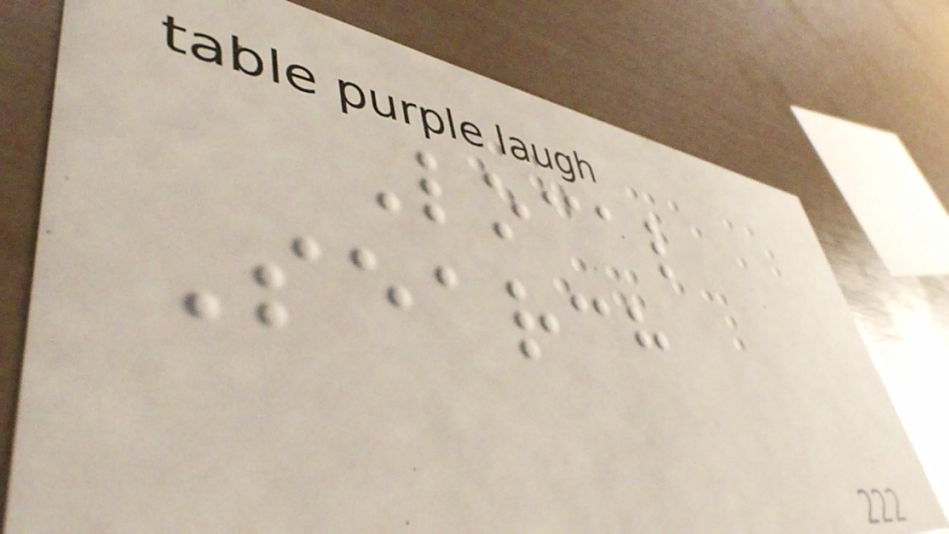Local
Search
